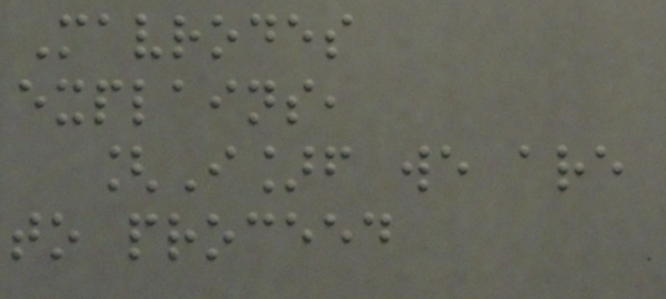Mavrodes
explains,
[I]f we are
to proceed
